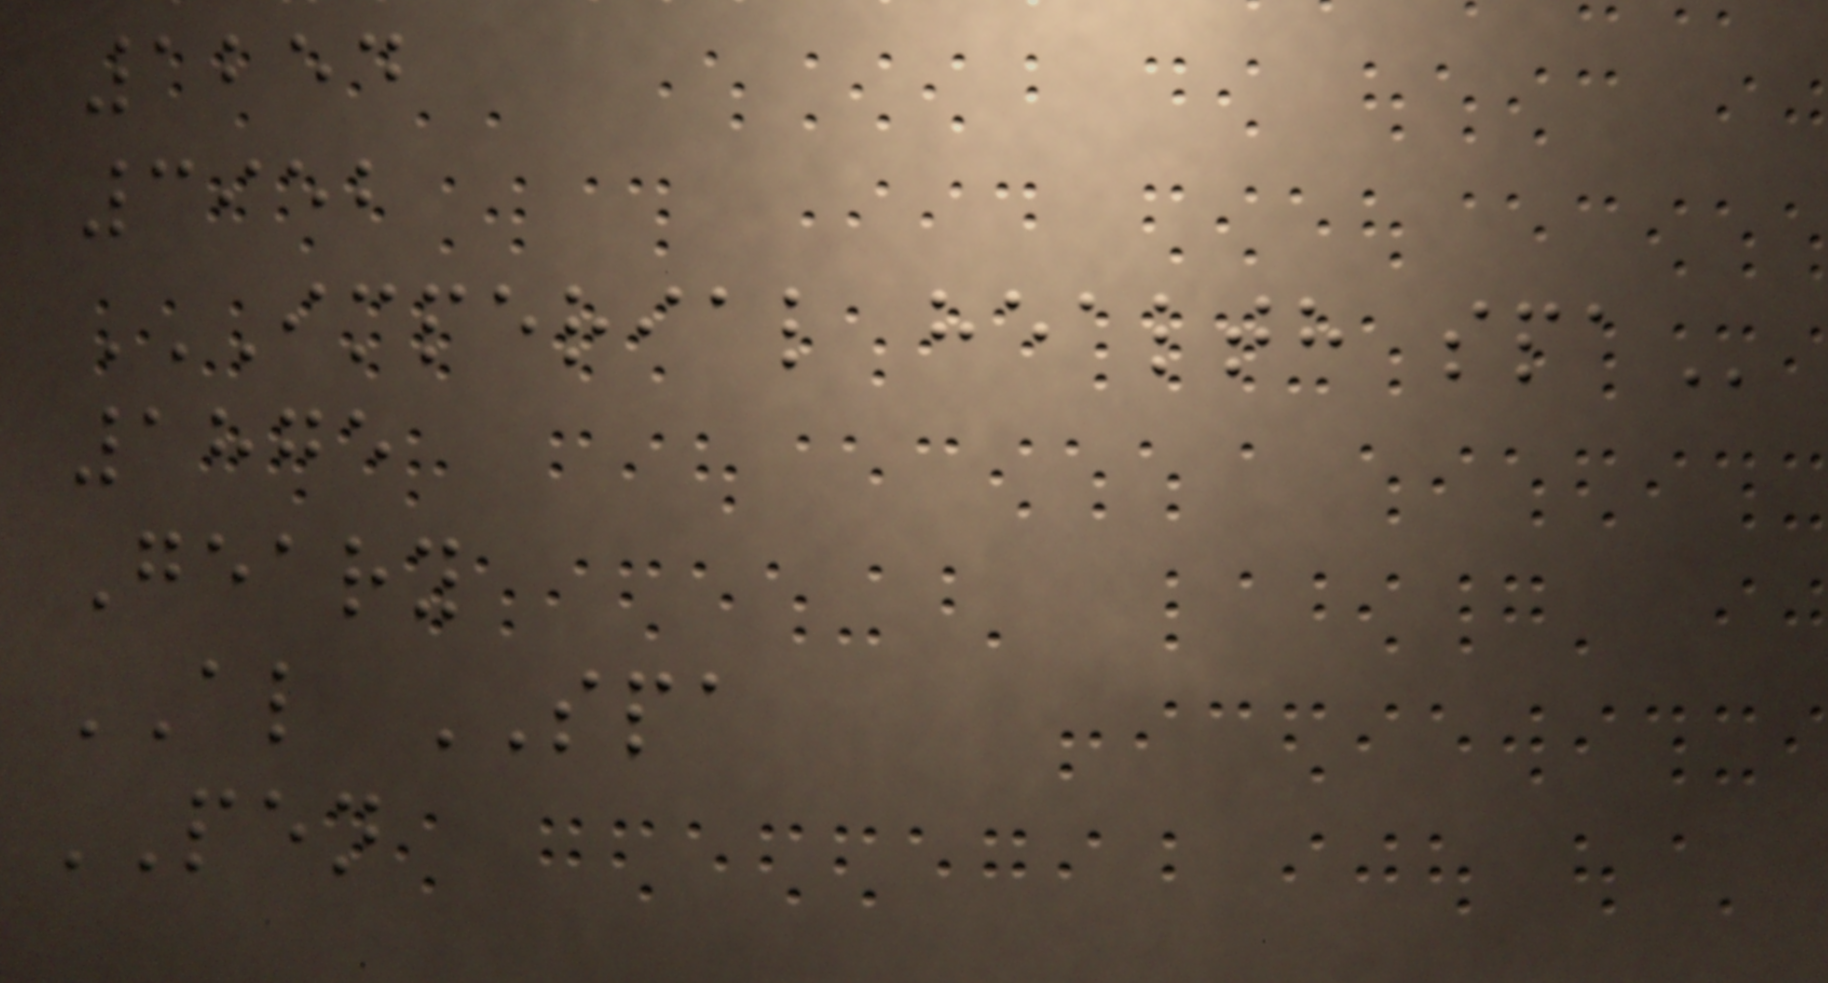1254
3952
IMPERIAL HEALTH SPA
1875
Geary
AL SPA
PEN
